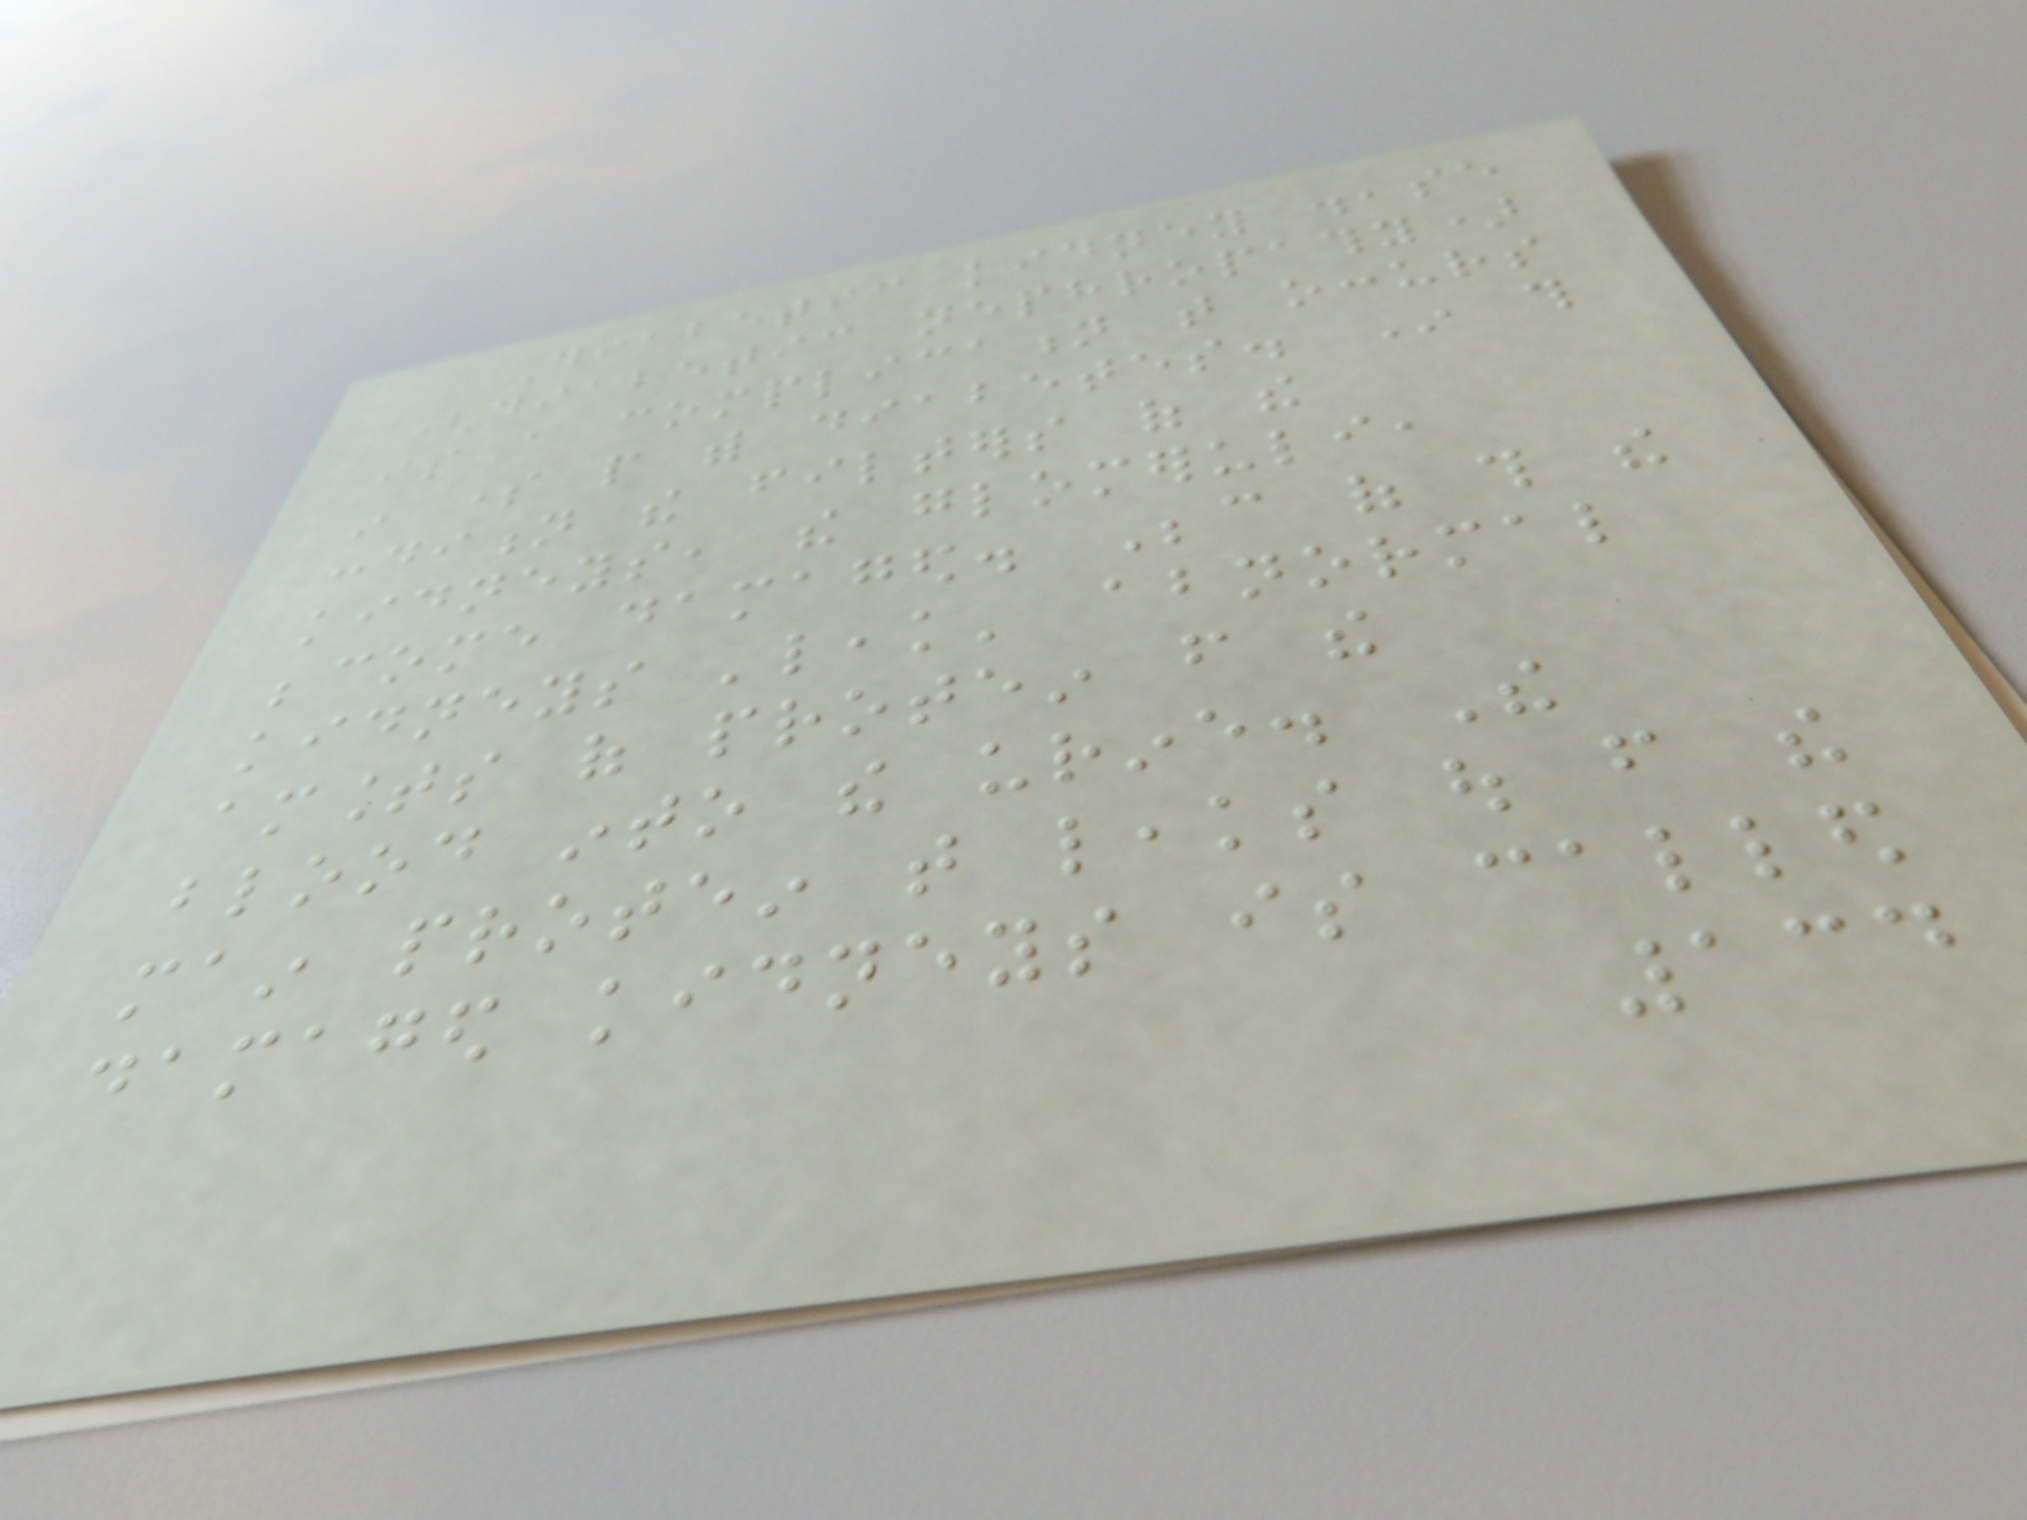Diabetic kidney disease
(diabetic nephropathy)
is a complication that occurs
in some people with diabetes. In this
condition the filters of the
kidneys, the glomeruli,
become damaged. Because of this the
kidneys 'leak' abnormal
amounts of protein from the
blood into the urine. The
main protein that leaks out from the
damaged kidneys is called
134
